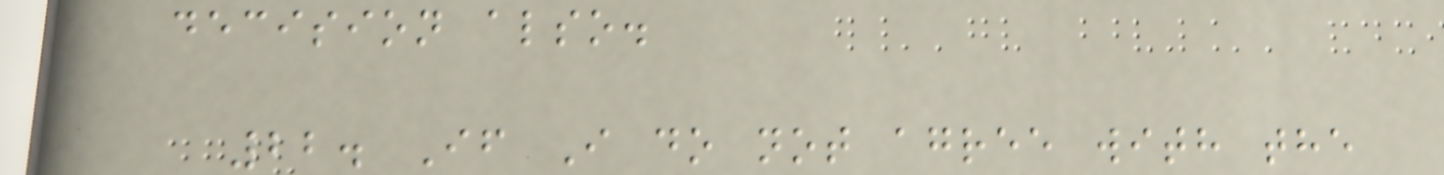decision also.
22. If I do not agree with the
